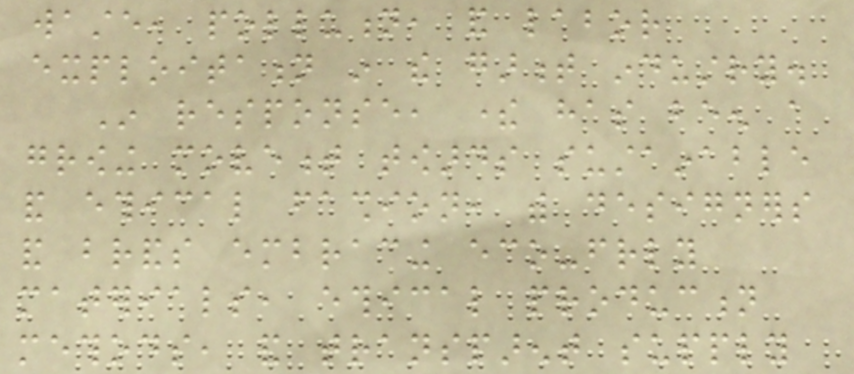waste, pollution, and labor
exploitation in the garment industry.
In response, there has been a
growing movement towards sustainable
and ethical fashion, with designers
and brands embracing eco-friendly
materials, ethical production
methods, and transparent supply
